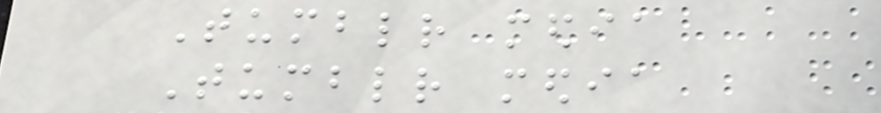Tumblr media
Tumblr media
